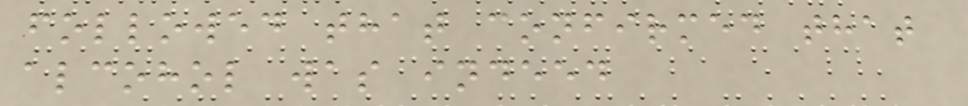followed that confirmed that
alcohol was indeed
